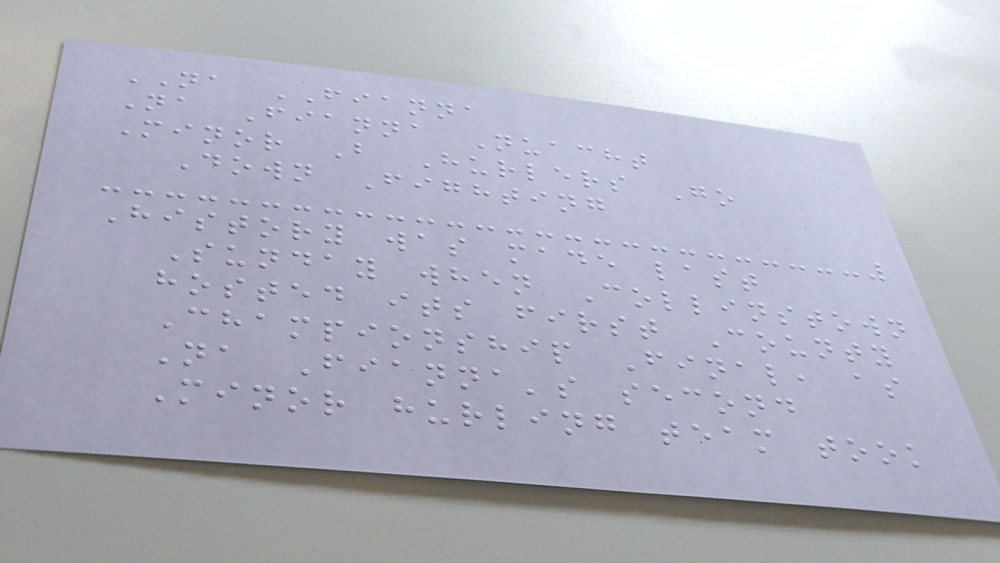NA FIANNA
Na Fianna Nuacht
Minor B Hurlers Go
Down Fighting
History was made last
Sunday when Collinstown
hosted its first County
Championship Final, as
Na Fianna's second
Minor hurling team took
